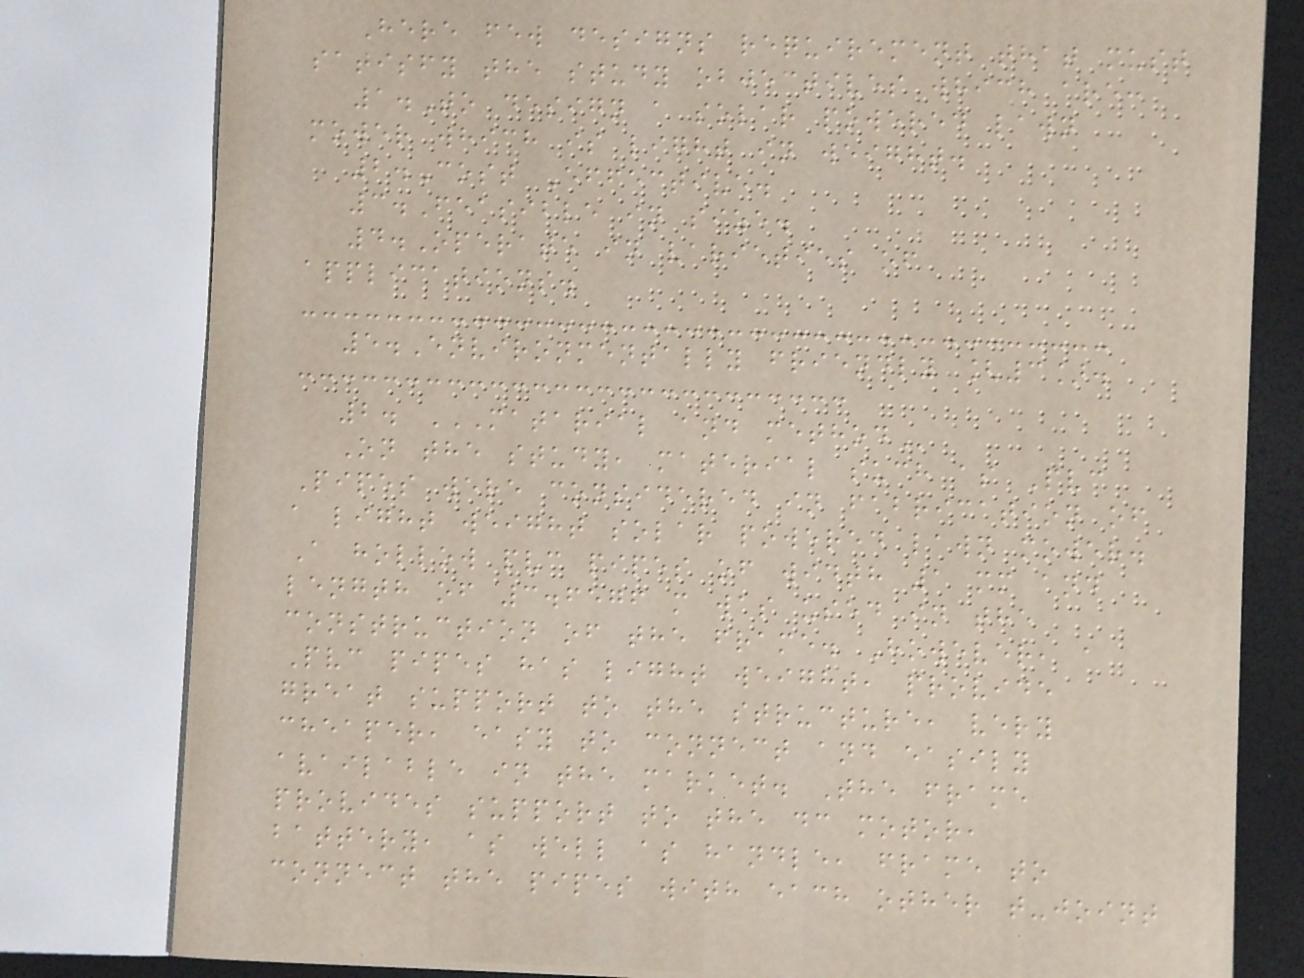Here few designs requirement that must
satisfy the study objectives which are:
1.To design a solar powered lawn
mower which is light in weight.
2.Cost Effective.
3.Feasible in size.
4.Operate in varieties of
applications.
5.Environmentally friendly [3].
2. MATARIAL AND METHOD
On the study, material such as Pvc
Pipes were considered in fabrication of
a light weight solar powered lawn mower.
A hollow pvc pipes of width 1 mm and
length of 3.6576 m was used in the
construction of the frame. However, a
Pvc pipes has light weight, provide
great support to the structure, very
cheaper, easy to connect and easily
available in the market. The frame
provides support to the dc motor,
battery, as well as handle, frame to
connect the pipes with each other t-joint
